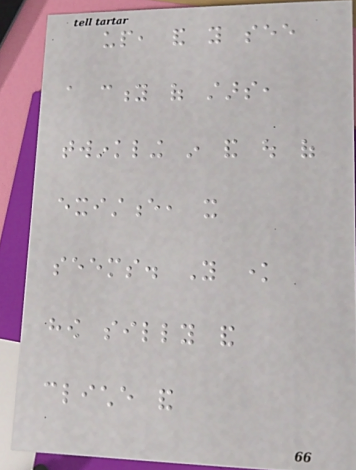up, and you see
a city of stars,
twinkling in and out of
existence, it
seems. You know
how silly and
cliche and
